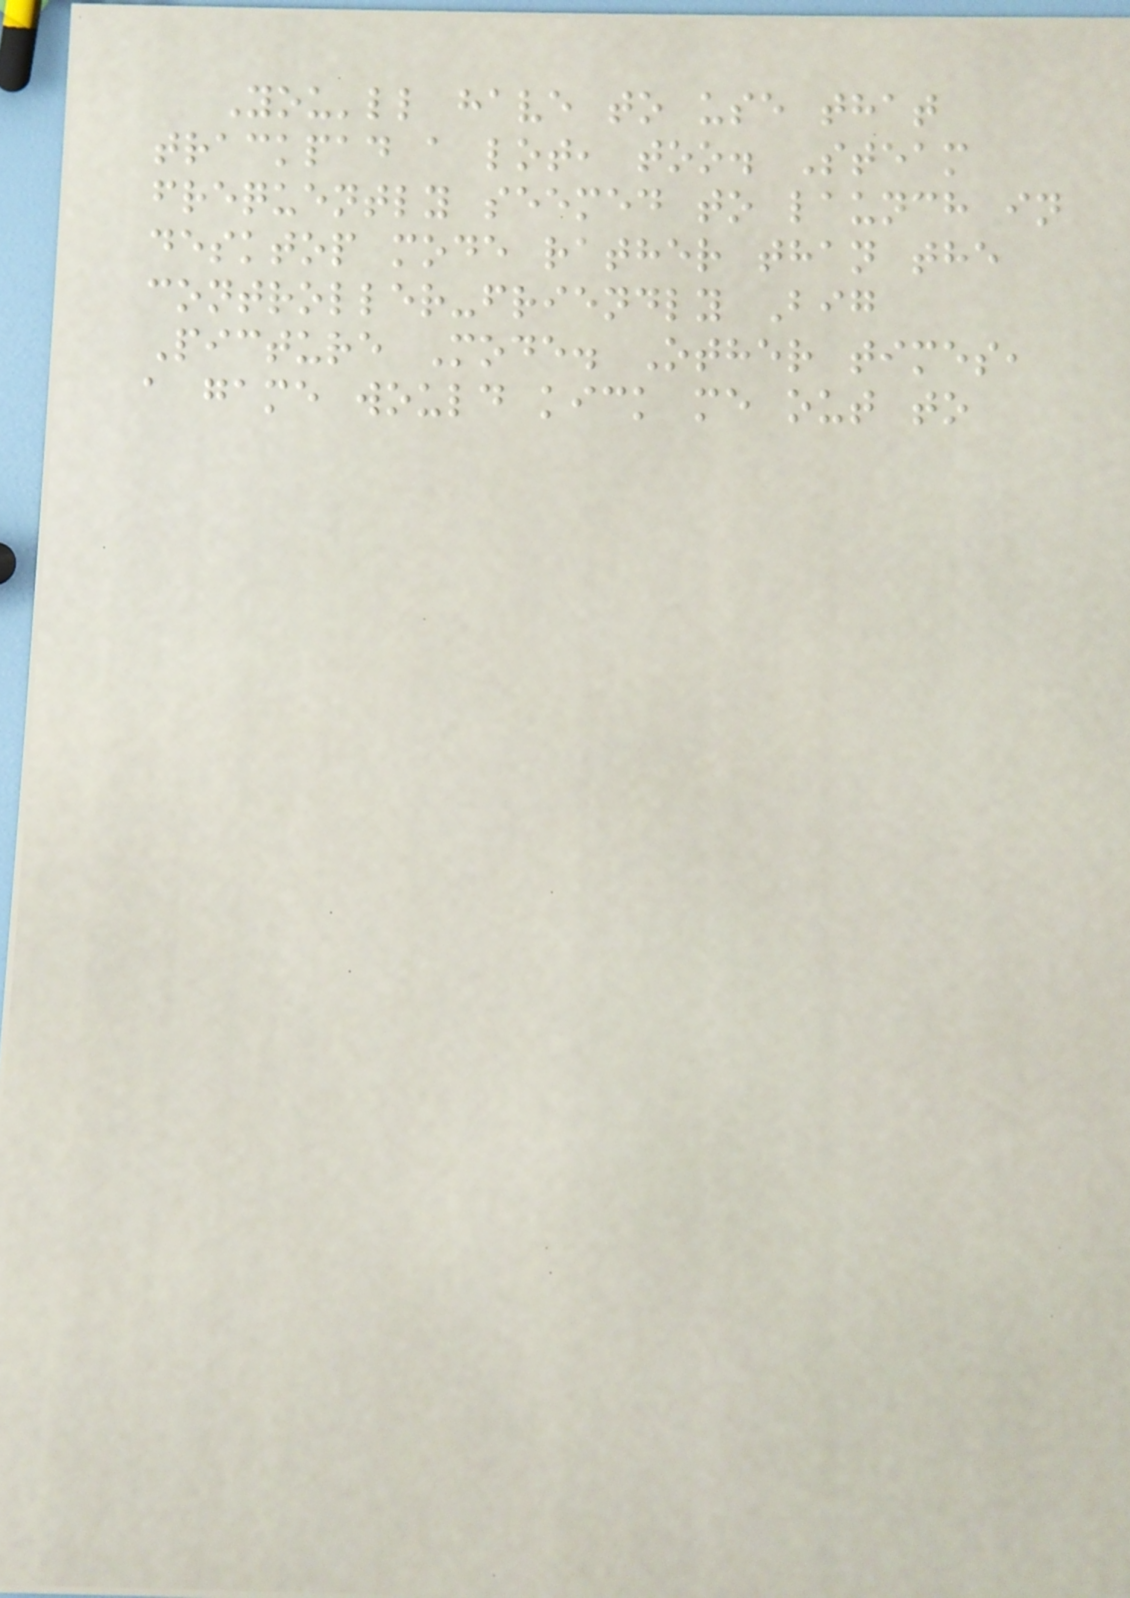You'll have to use that
trackpad a lot, too. Steam
frequently seemed to launch in
desktop mode rather than the
controller-friendly Big
Picture Mode. Other times,
a game would kick me out to
